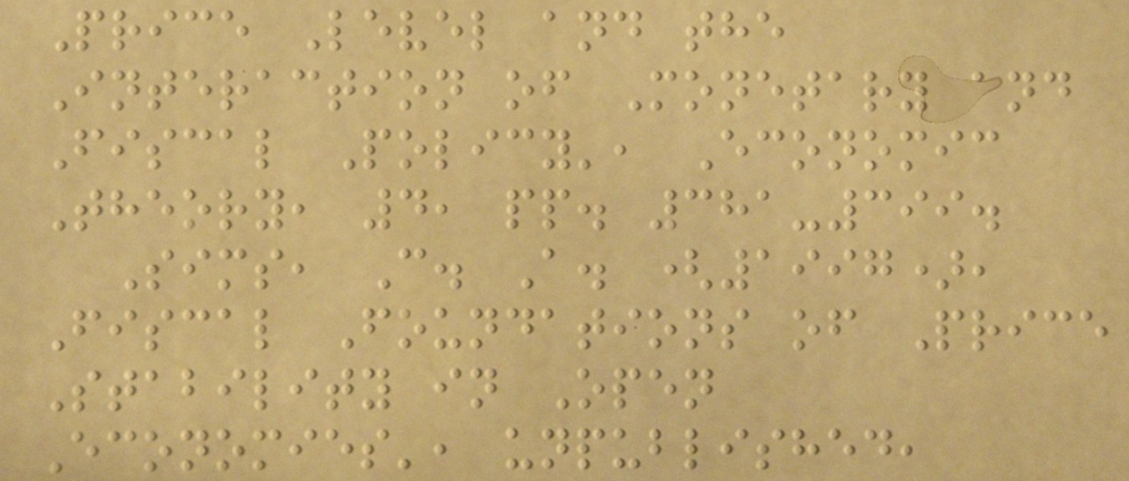Price Level and the
Interaction of Monetary and
Fiscal Policy', Economic
Theory, 4, pp. 381-399.
Sims, C. A. (1997),
Fiscal Foundations of Price
Stability in Open
Economies', unpublished,
